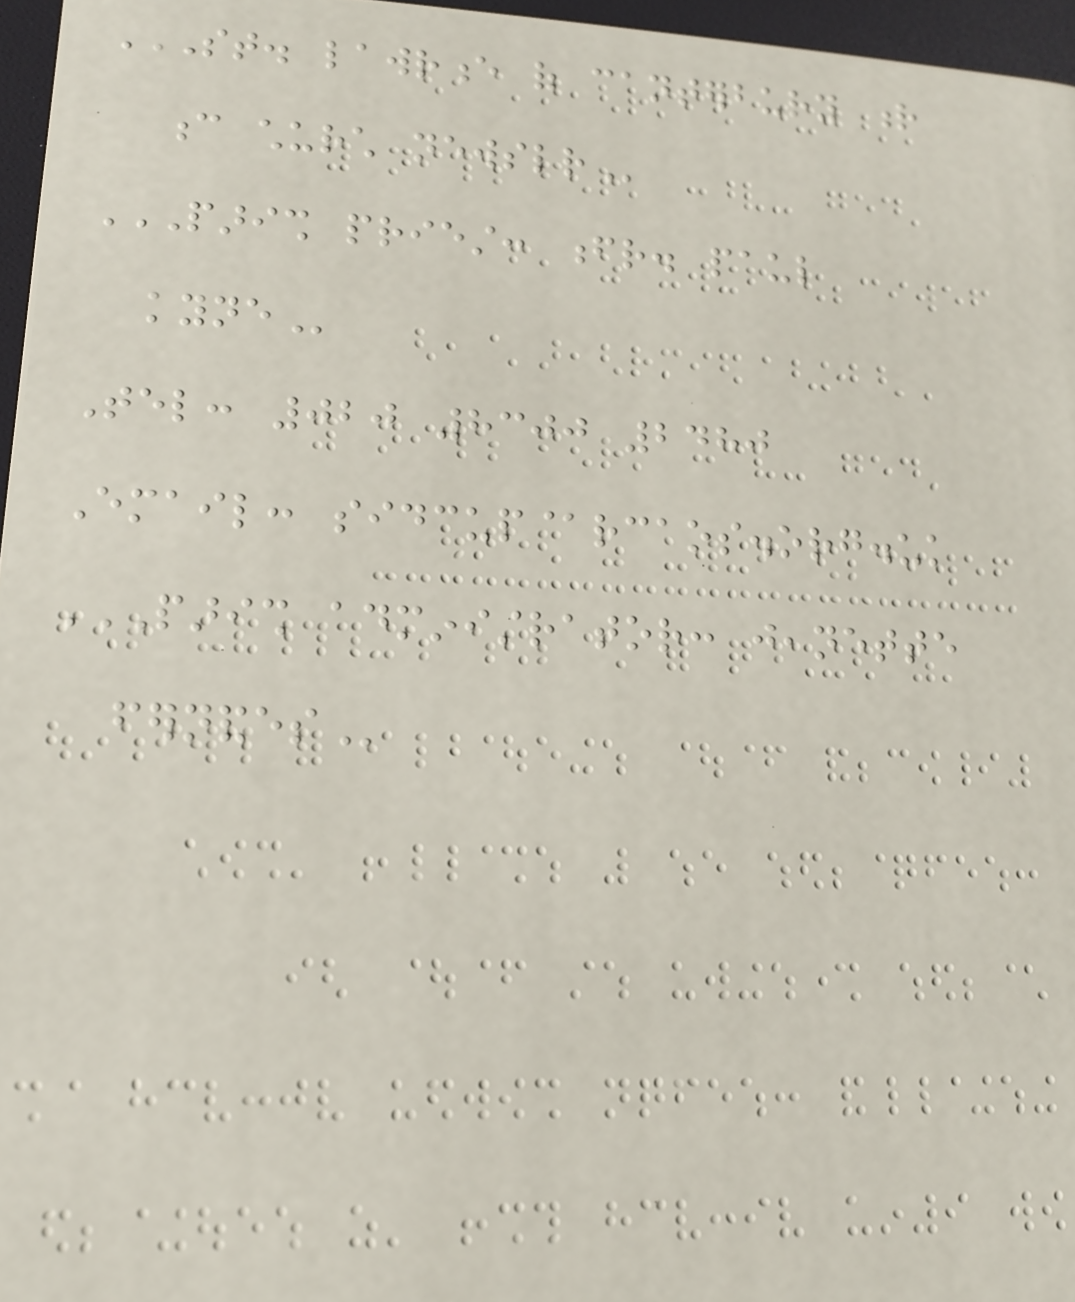ST. LAWRENCE OF CANTERBURY R
C CHURCH NEWSLETTER
PARISH PRIEST: FR. PAUL
KYNE
Tel: 020 8300 2480
Email: sidcup@rcaos.org.uk
PARISH ADMINISTRATOR: JEANETTE
FERNANDES
